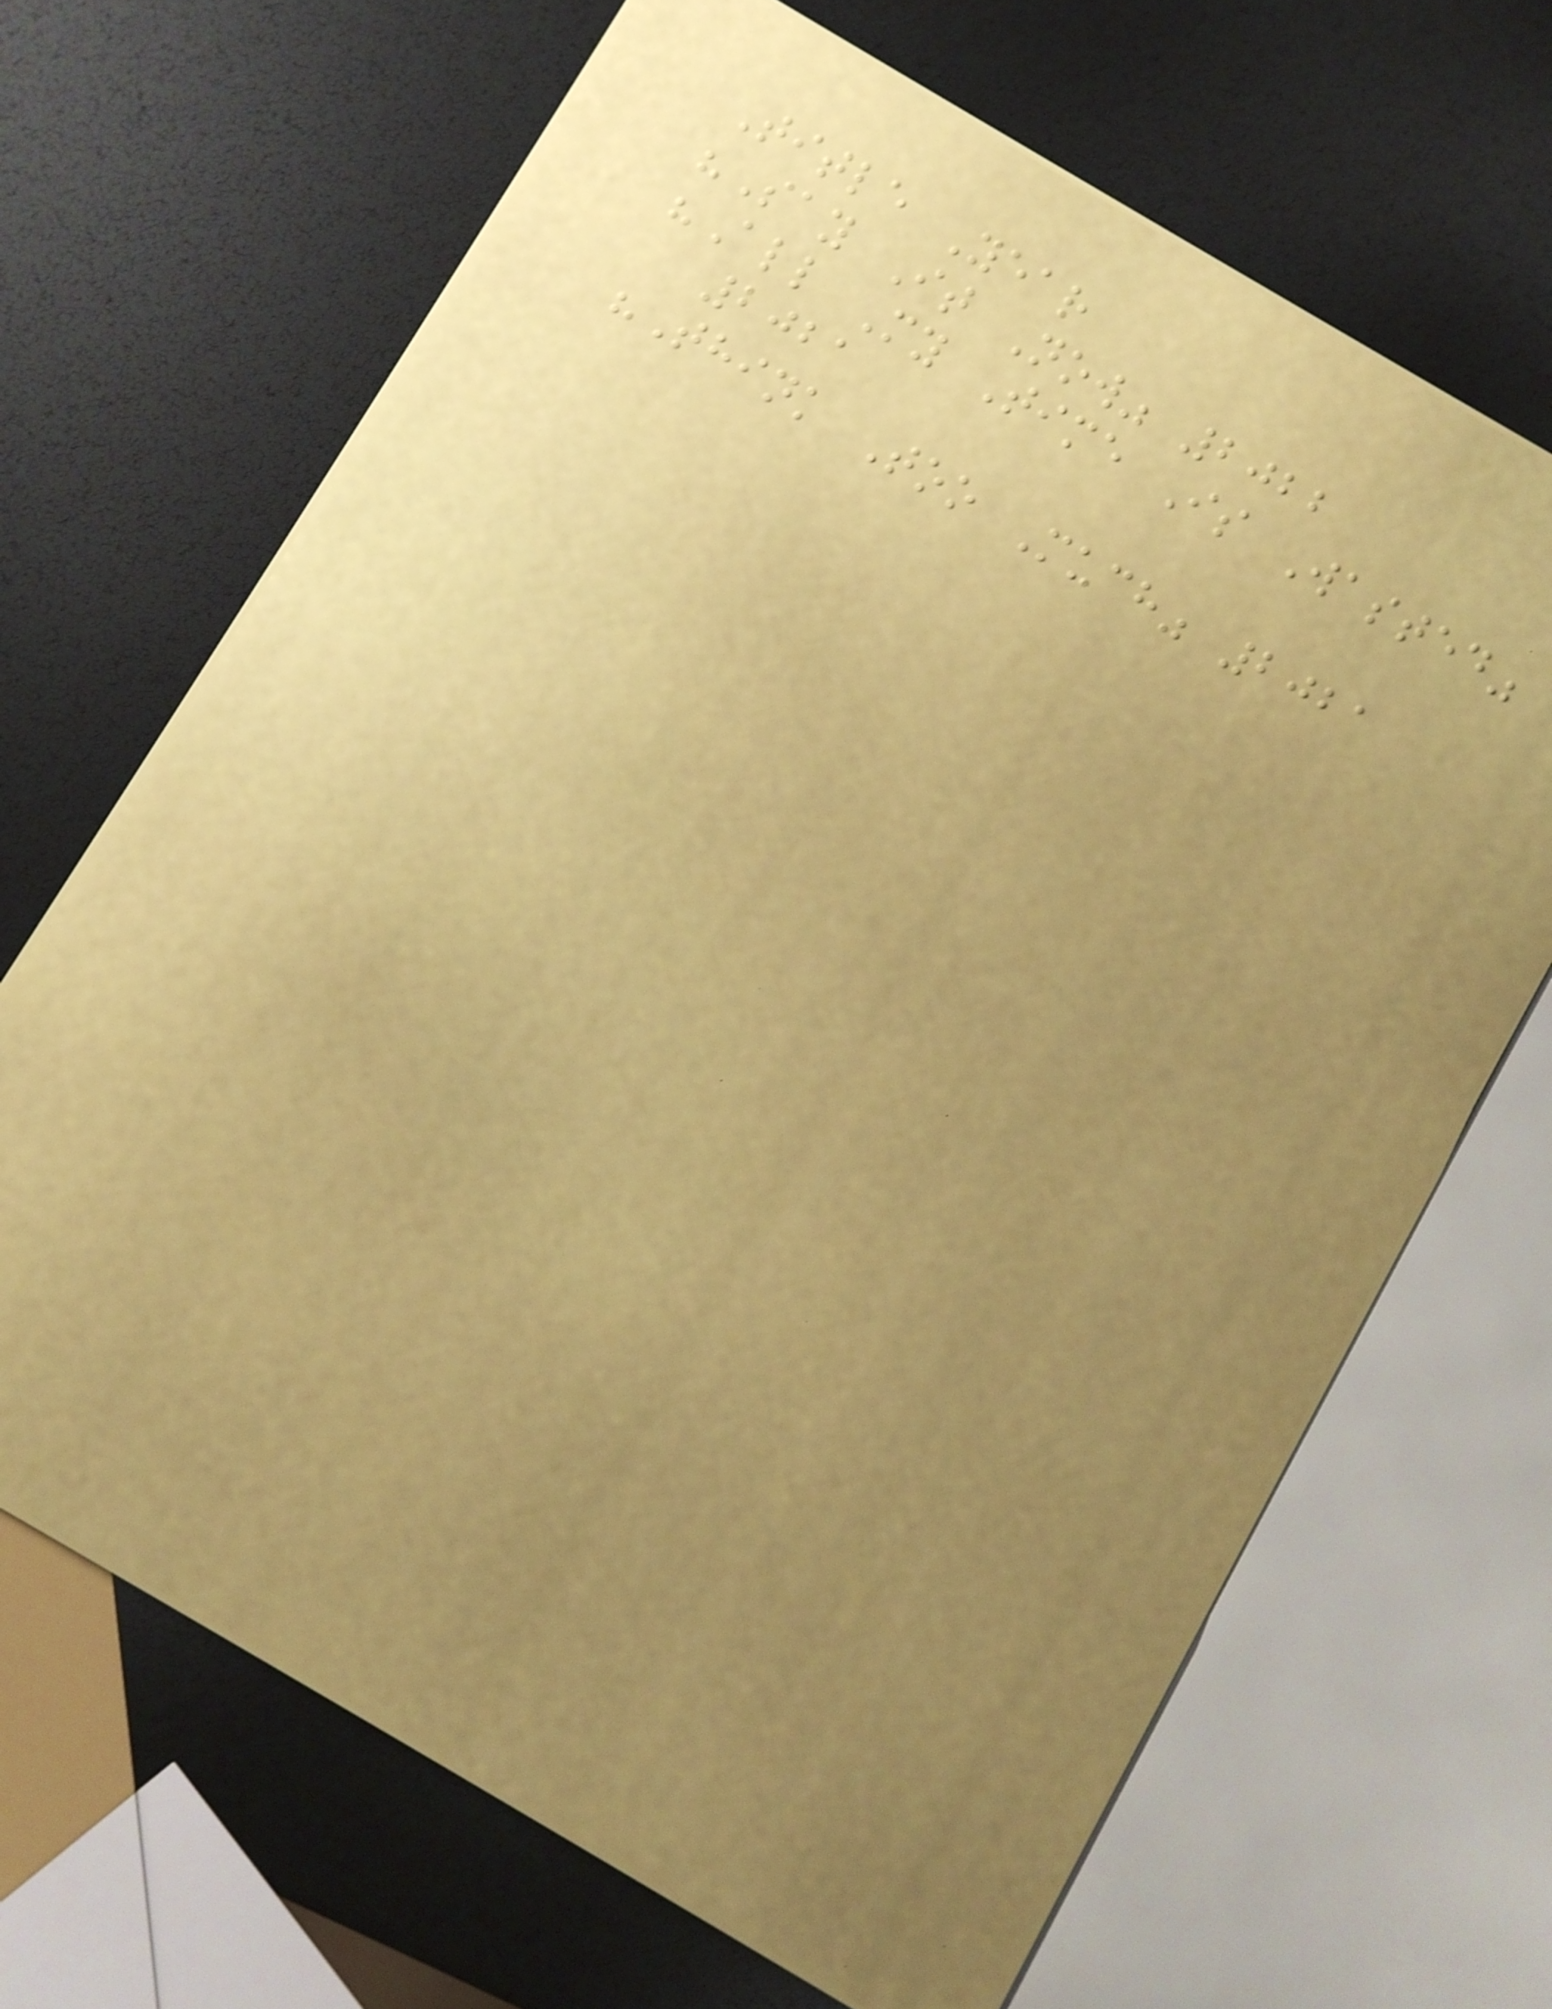Title Year
"Say It Now" 2022
"All My Time Is Wasted"
2021
"Think Too Much" 2021
